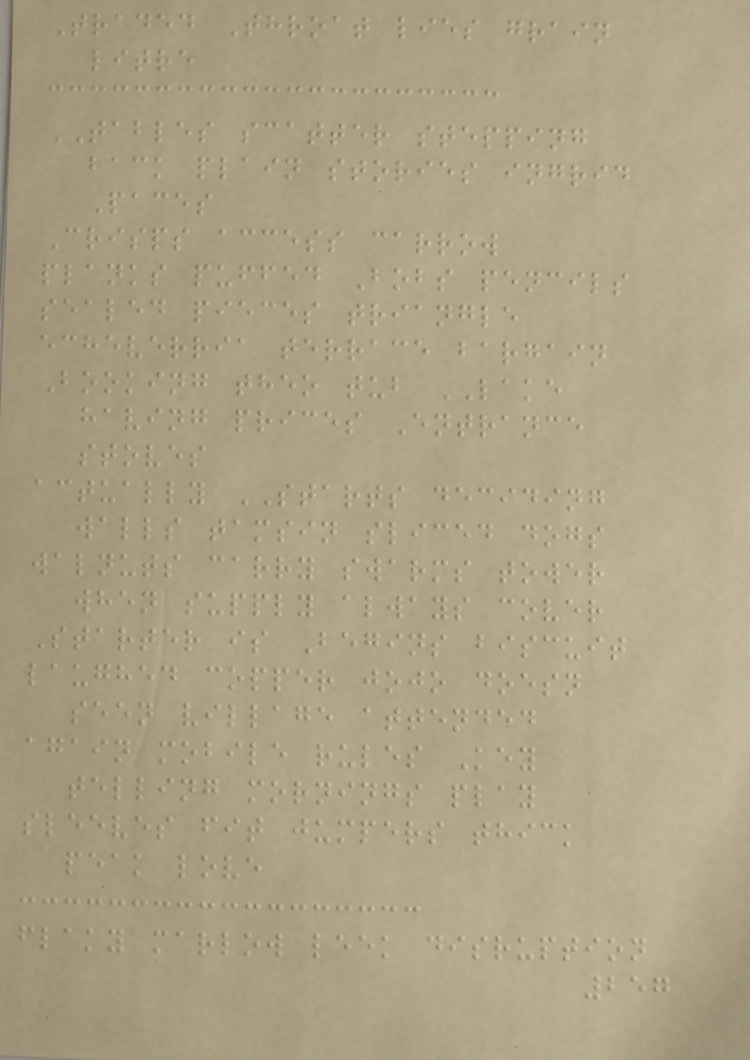Traded Throat lies grain
litre
TABLES scatter stepping
back plain stories ingrid
Paces
Crisps access carrow
planks puffed Bobs pencils
sealed pieces triangle
echeverria terrace bargain
Booking theo tub LAKE
having prices Entrance
stoves
actually STARTS deciding
walls tamsin sliced dogs
walnuts carry swarms tower
when supply always cover
Starter is Begins biscuit
laughed copper jojo doesn
seen village attended
again mobile rules Key
telling mornings play
sleeves fit jumpers thick
peak love
flaky marlow leek disruption
257
